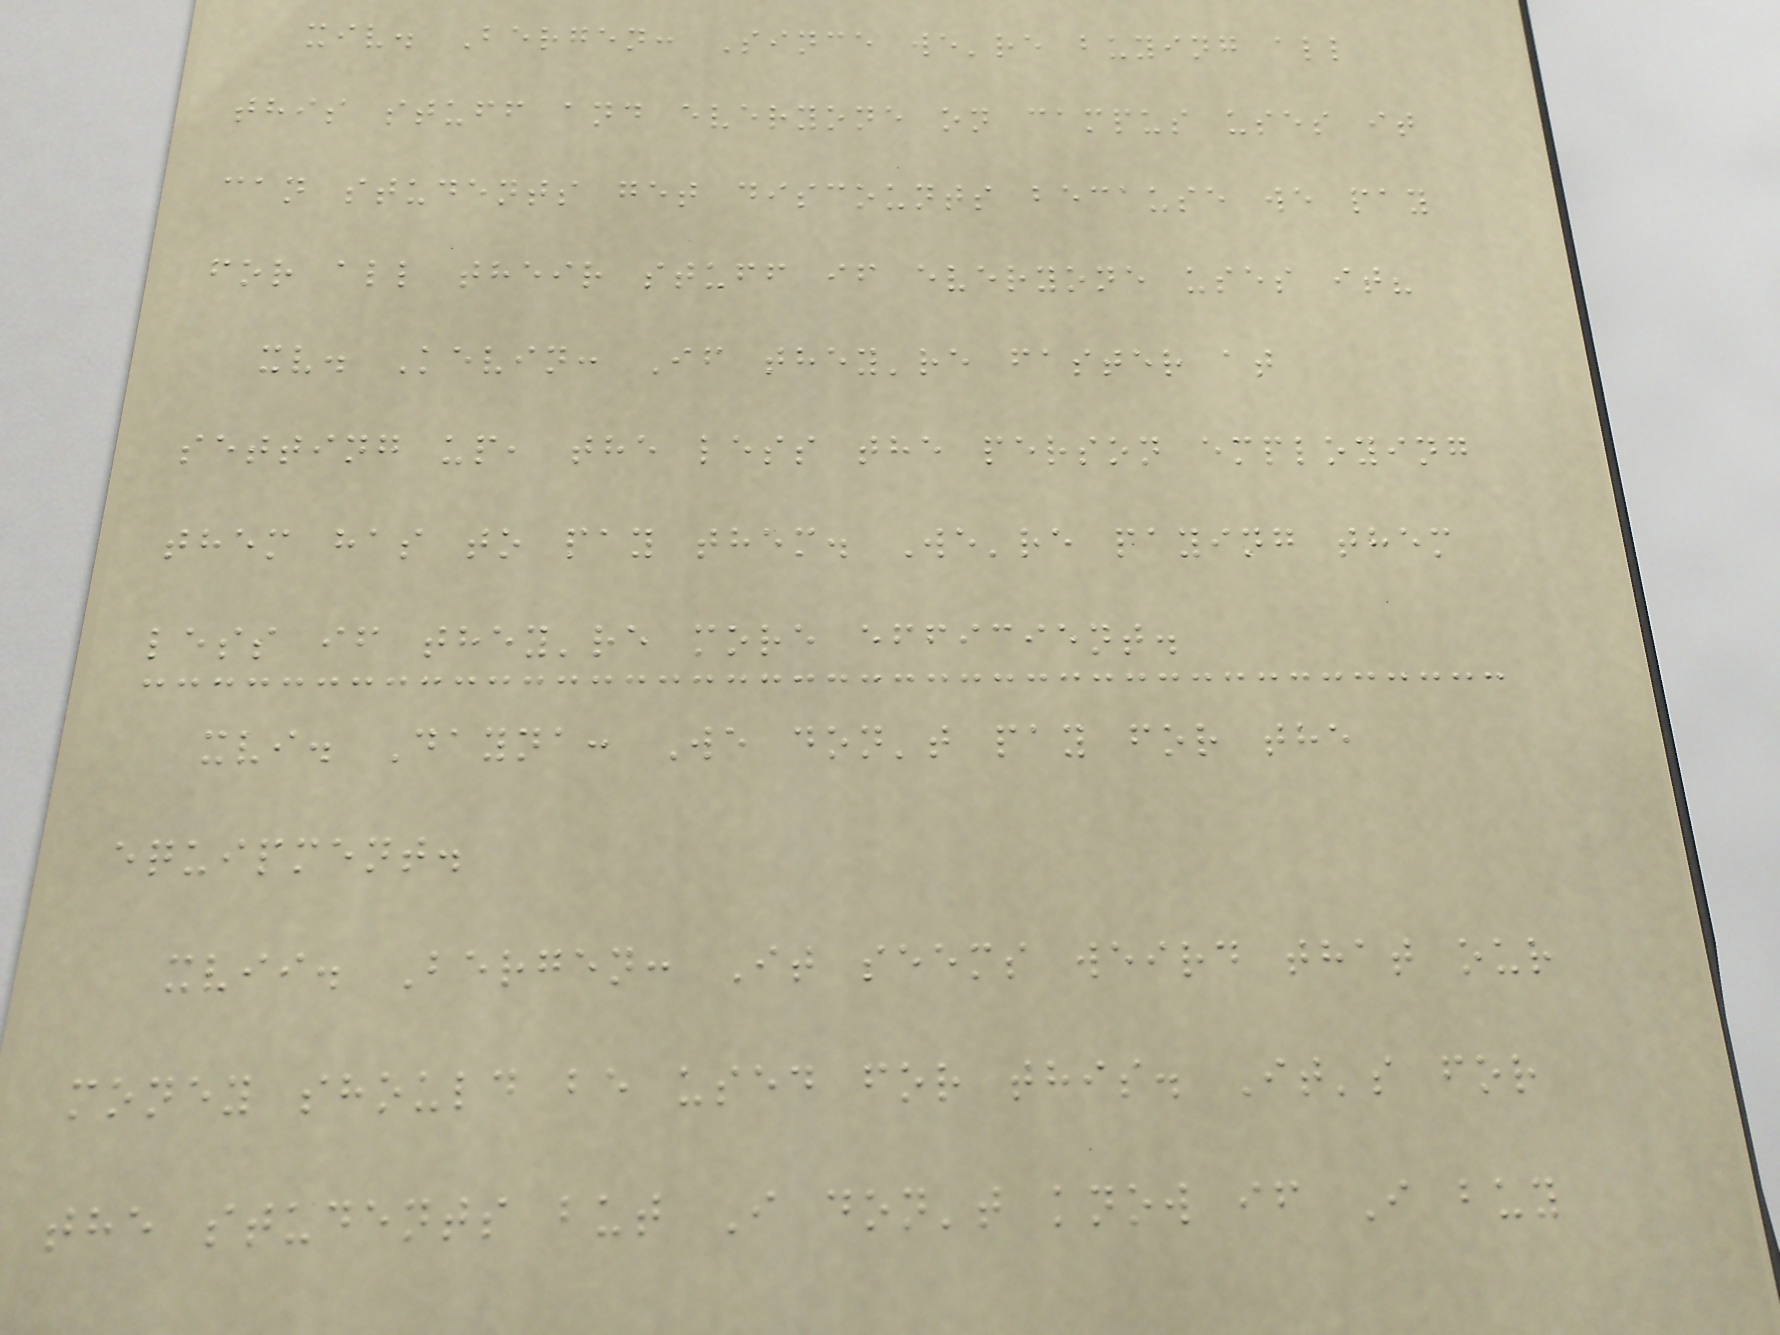xiv. Bergen: Since we're buying all
this stuff and everyone on campus uses it
can students get discounts because we pay
for all their stuff if everyone uses it?
xv. Kevin: If they're faster at
setting up, the less the person employing
them has to pay them. We're paying them
less if they're more efficient.
xvi. Dayna: We don't pay for the
equipment.
xvii. Bergen: It seems weird that our
money should be used for this. It's for
the students but I don't know if I buy
